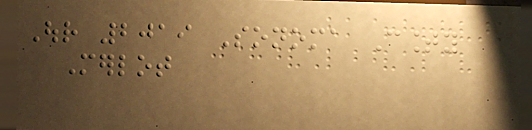Our 2019 Sonoma County
Merlot
